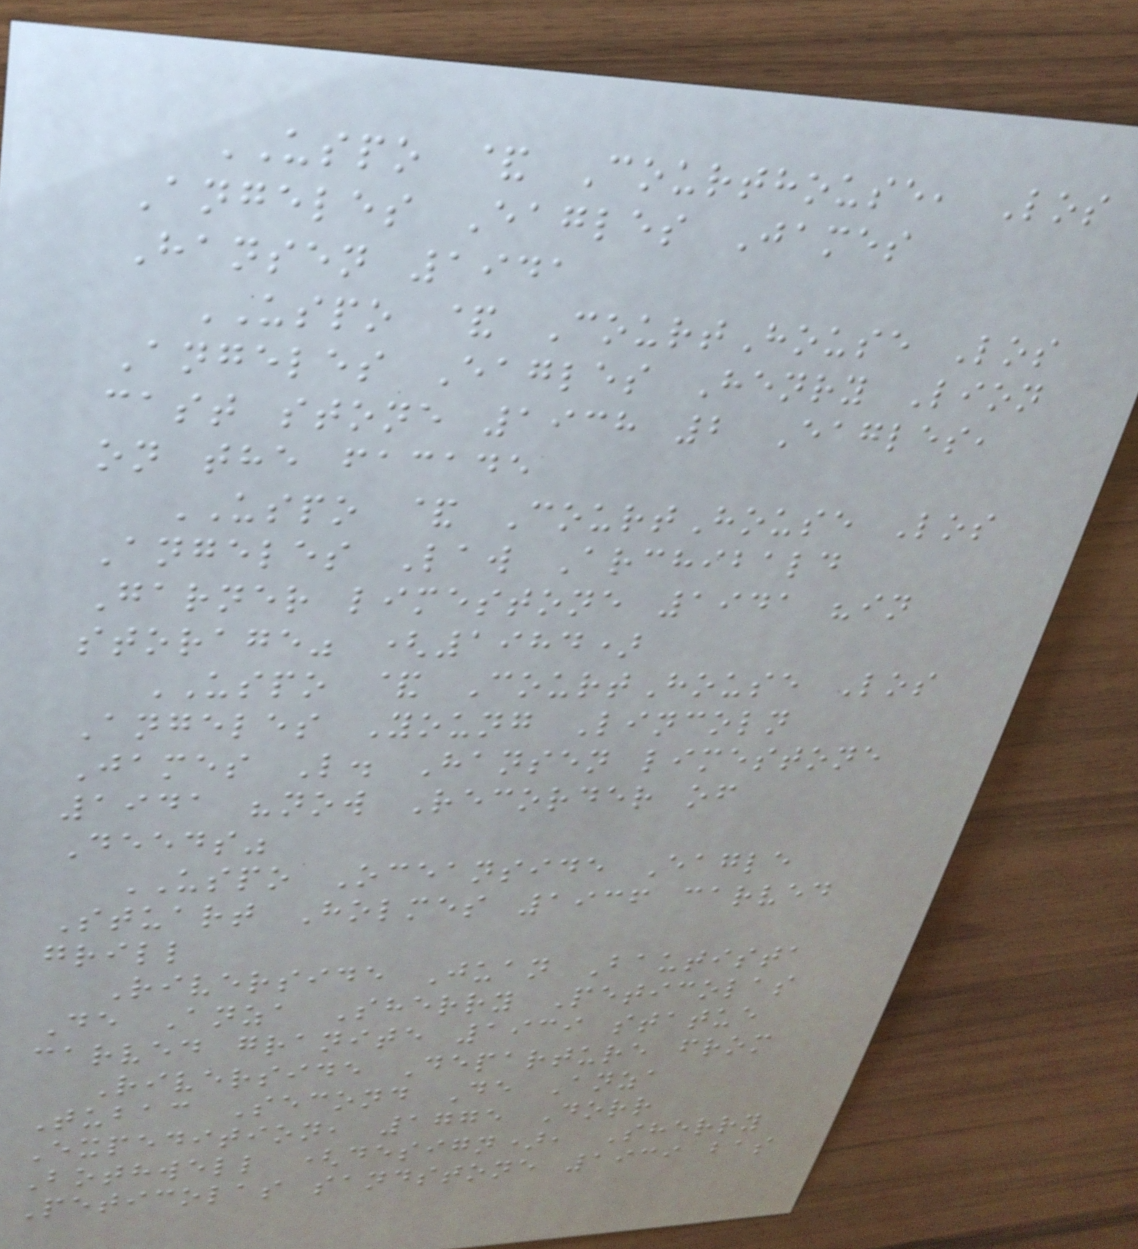USPO & Courthouse, Los
Angeles Eagles James
Hansen 1941
USPO & CourtHouse Los
Angeles Eagles Henry Lion
cast stone 1938 2 Eagles,
on the facade
USPO & CourtHouse Los
Angeles Law Archibald
Garner limestone 1941 "in
storage" (1984)
USPO & CourtHouse Los
Angeles Young Lincoln
James L. Hansen limestone
1941 "now Recorder of
Deeds"
USPO Oceanside Eagle
Stuart Holmes 1936 carved
grill
Riverside Juan Bautista
De Anza Sherry Peticolas
carved granite 1939 statue
Riverside Departure from
Tubac Second De Anza
Expedition, 1775 Dorr
Bothwell (design), Sherry
Peticolas sandstone 1939 bas
